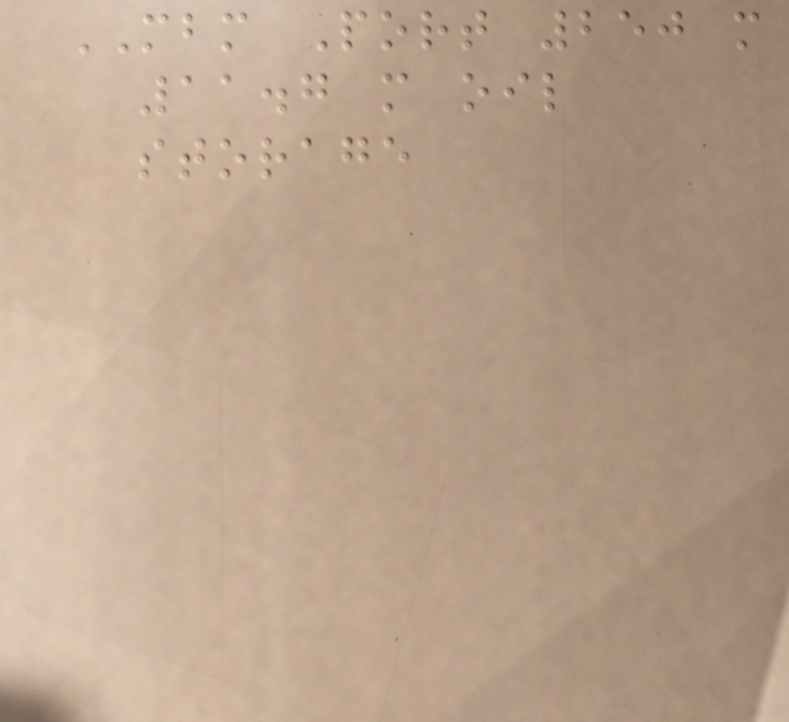MBM Port 250 m
11.7 m oil
storage
